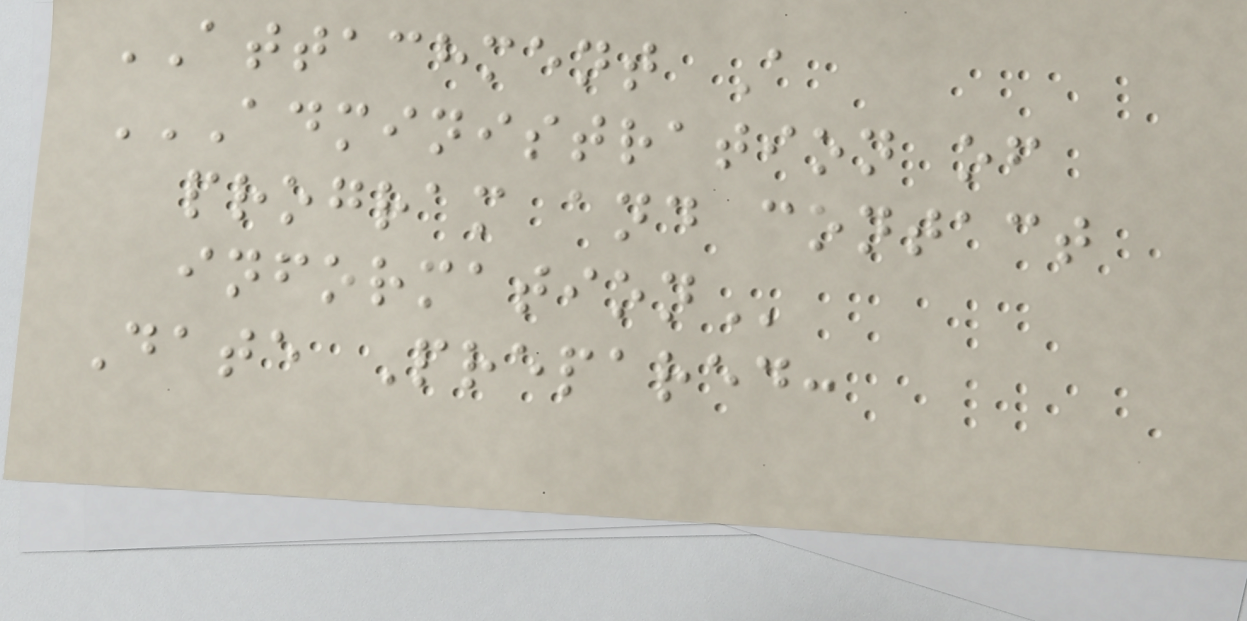ATTACHMENT A
ADMINISTRATION OF
PROGRAM AND CONTACT
INFORMATION
Date Prepared:
